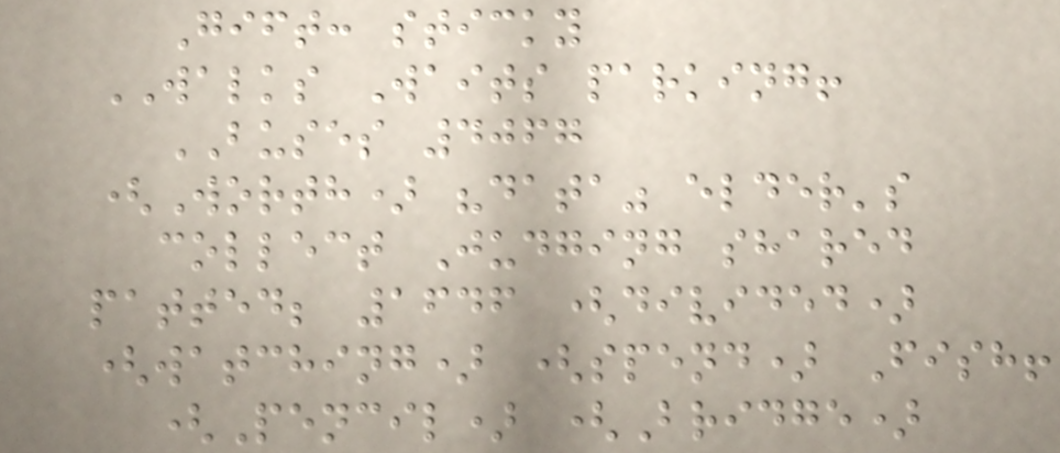Gift: sticky
WALKS Waits parking!
BUSES 4067
(Worth) "data" elder's
collect Judging shared
patted; 1646 (divided)
(watching) (spend) Fish!
(Pencil) (Bridge)
